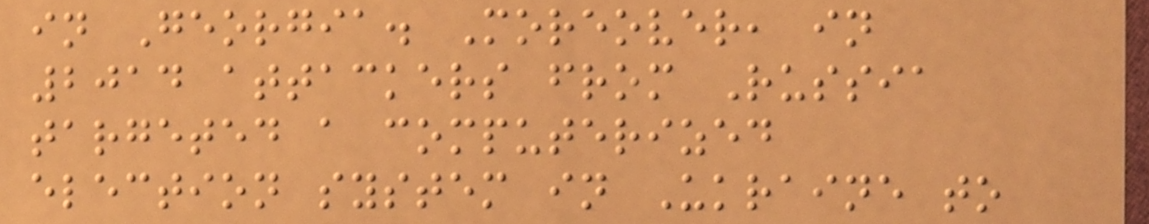in Georgia. Moreover, in
2014 attackers from Russia
targeted a computerized
election system in Ukraine to
